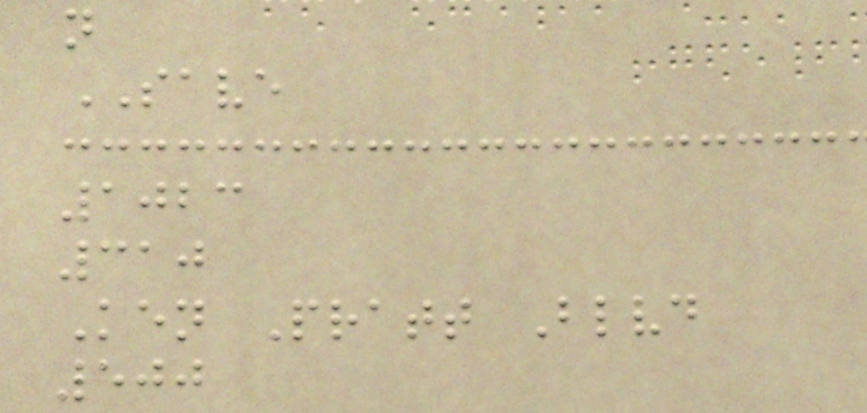n
SAVE
1023
310
Ken Pratt Blvd
500
